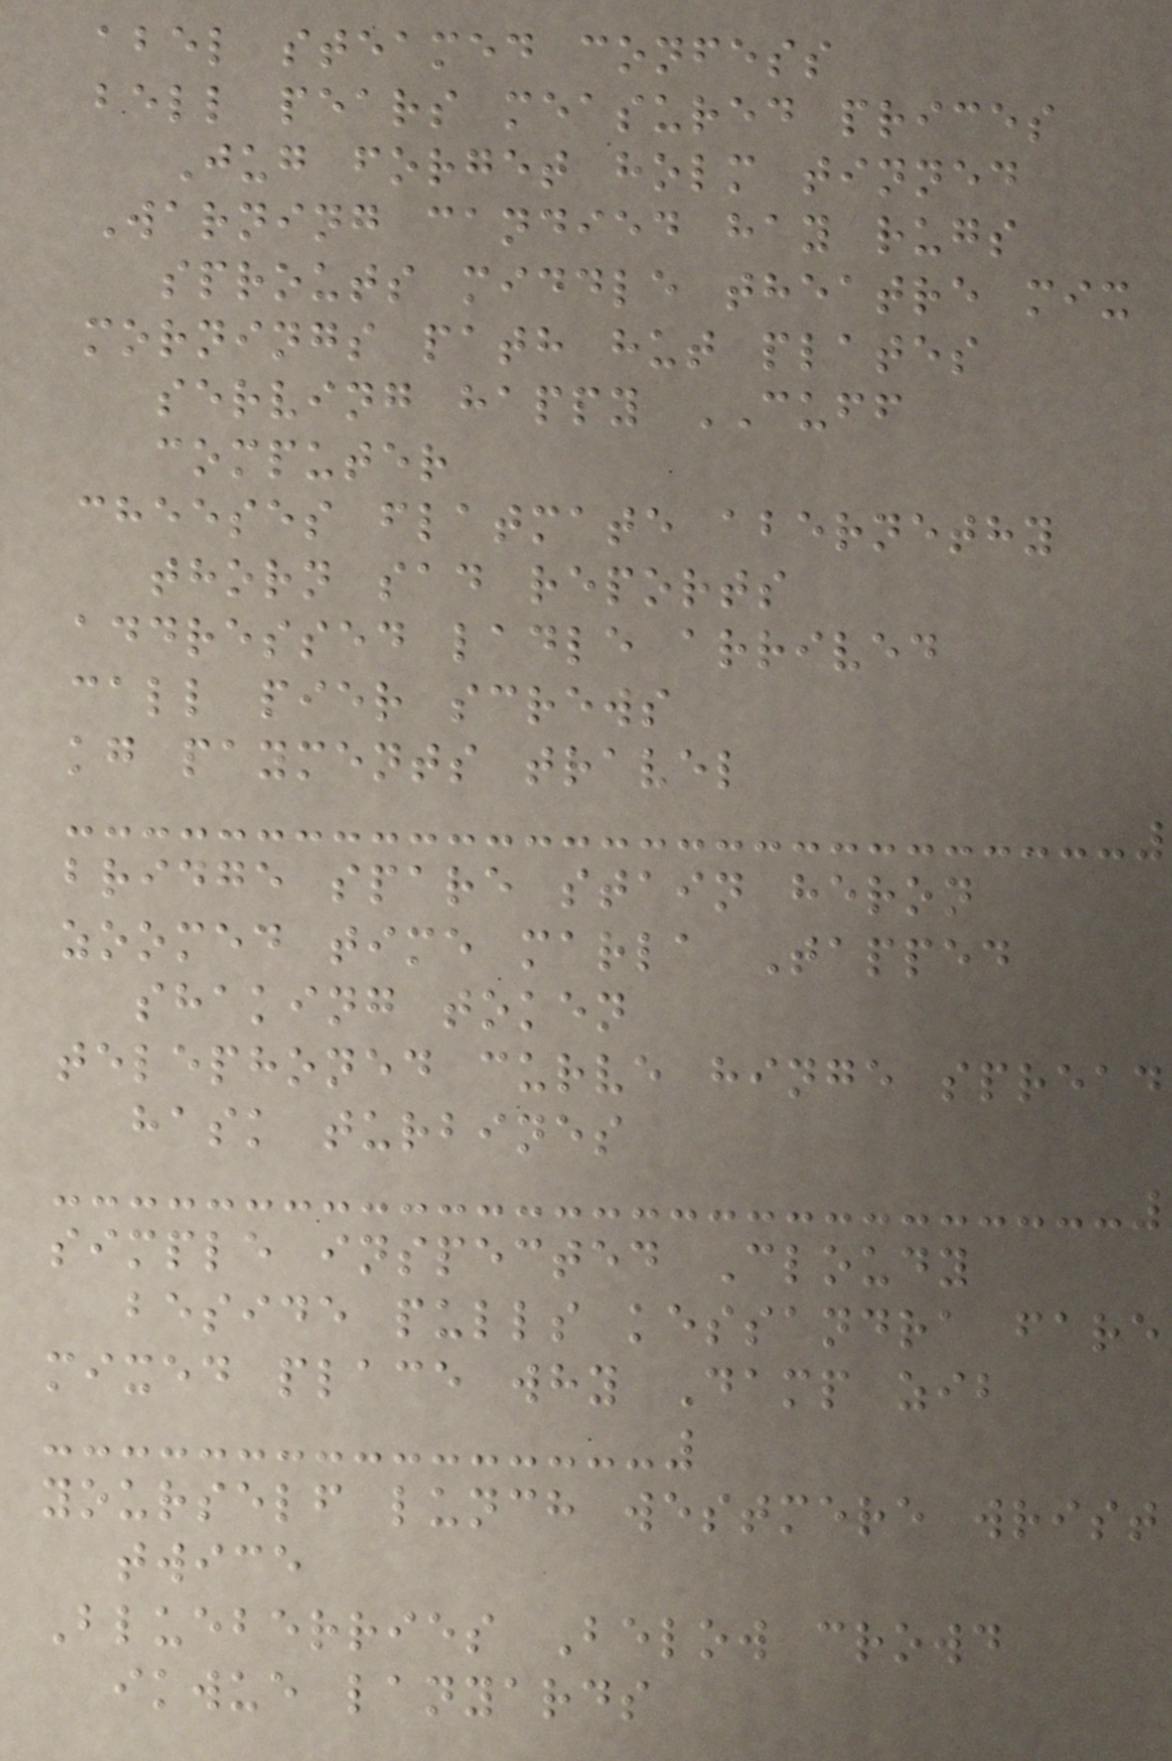abel steamed confess
bell pears measured prices
Jug forget holm tinned
Warning candied hay rugs
sprouts middle theatre mix
mornings path hut plates
serving happy CUFF
computer
cheeses flatmate abernethy
thorn sad reports
addressed ladle arrived
call pier screws
kg payments travel
bridge spare stain heron
zoomed time marla Tapped
shaking token
telephoned curve hinge spread
hask turbines
simple inspected Cloudy
beside pulls kessandra fare
mixed place why Damp zib
yourself lunch westmere wrist
twice
Blueberries Below crowd
ikwue lanyards
